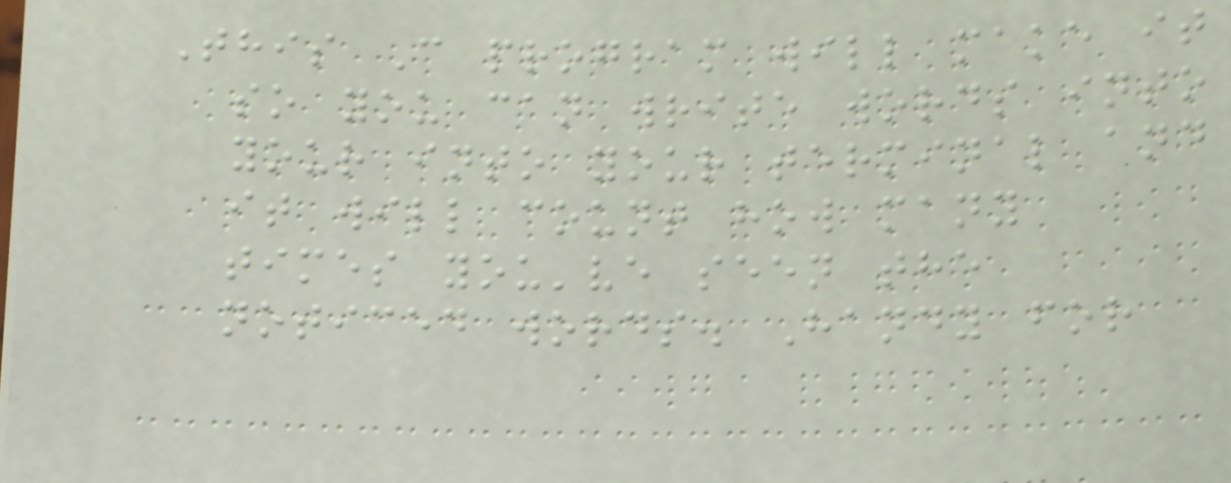This C program will make it
so you can write words into
your into your terminal and
it will count how many
times you've seen the
noticed words. Handy for
